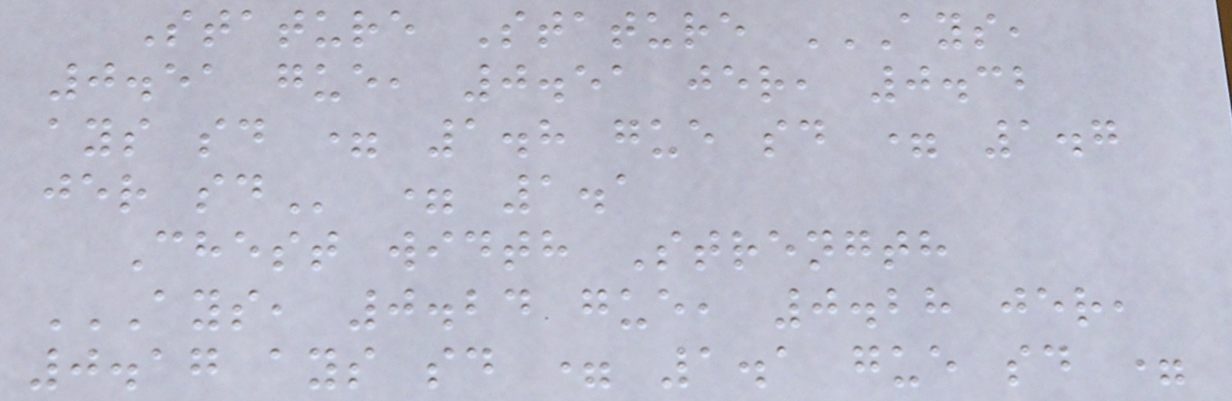Stature Stature AYS,
0.51 GUE, 0.51 JER, 0.32
AYS SD = 1.8 GUE SD = 1.7
JER SD = 1.1
Chest width Strength
AYS, 0.24 GUE, 0.28 JER,
0.17 AYS SD = 1.1 GUE SD =
